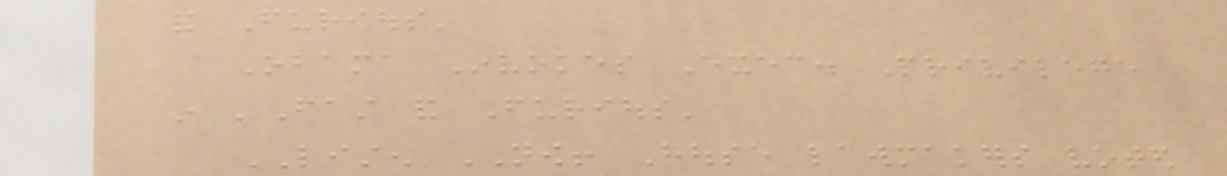and Furious'
Obama Invokes Exec. Privilege
in 'Fast and Furious'
LISTEN NOW! House lawmakers voted
